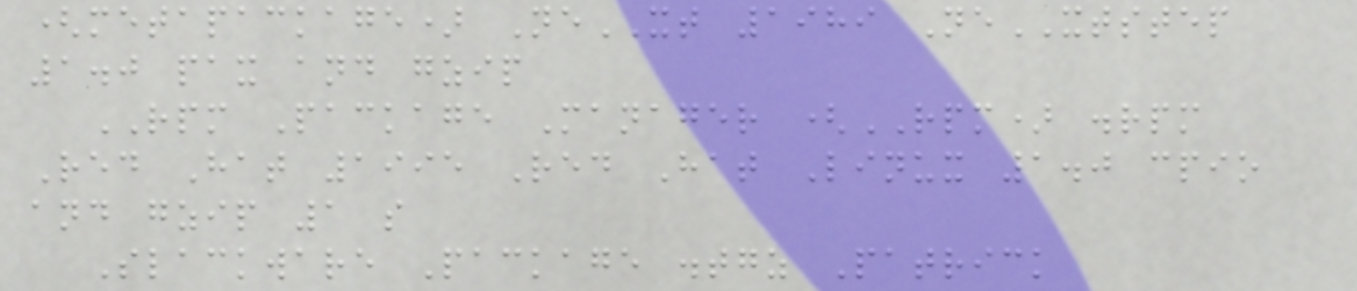(metapackage) NeXT 1989 NeXTSTEP
1.0 pax and gzip
RPM Package Manager (RPM) .rpm
Red Hat 1995 Red Hat Linux 1.0 cpio
and gzip 1 s
Slackware Package .tgz Patrick
